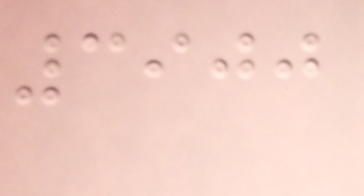3900
